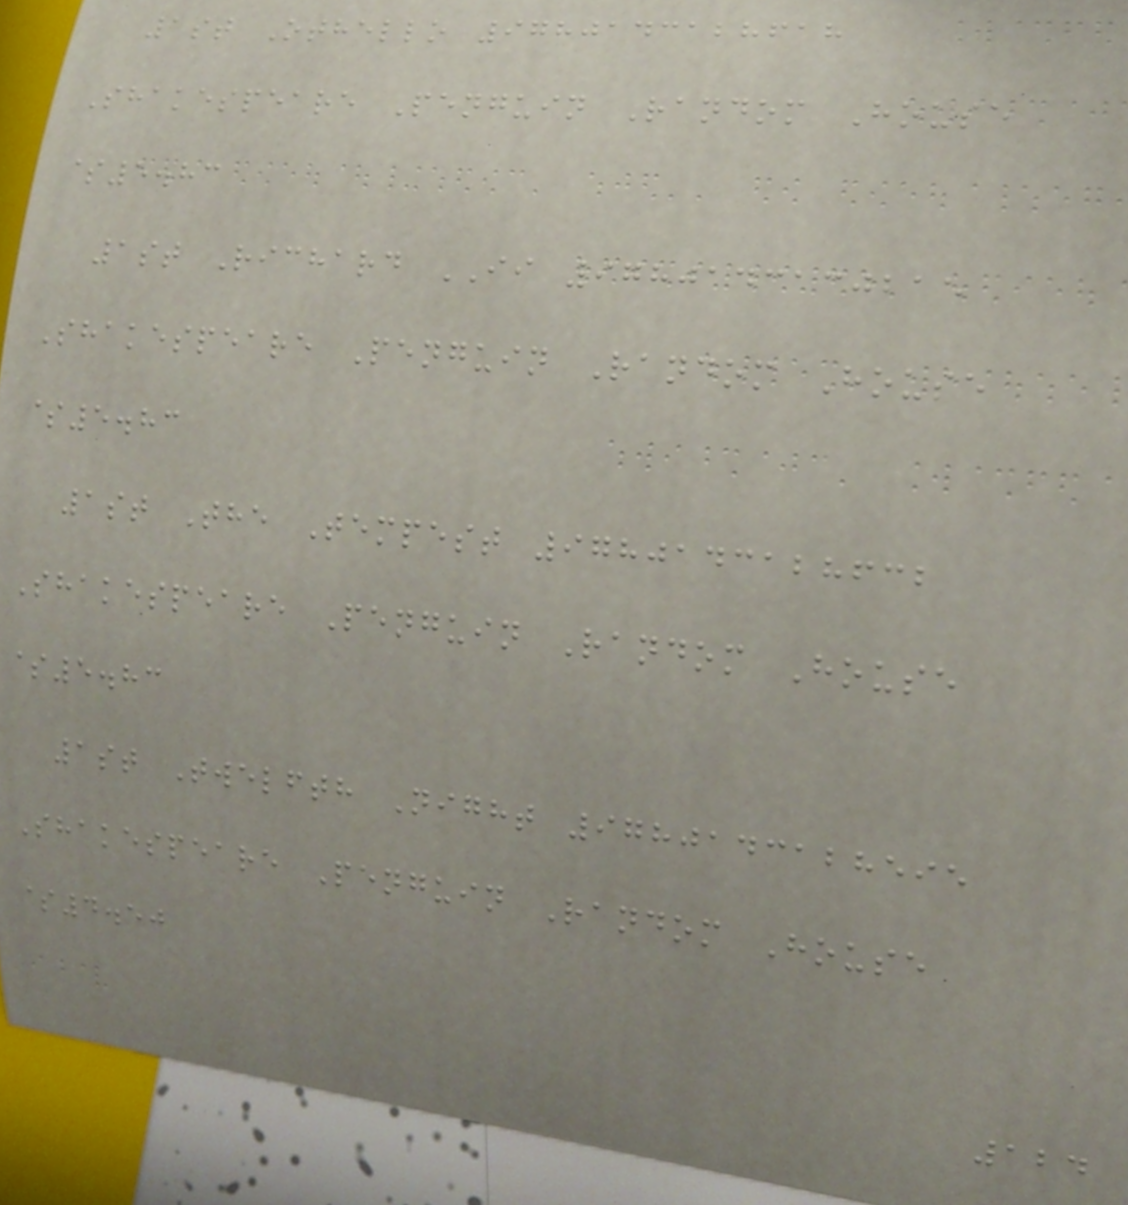1st Othello 9780143128618
Shakespeare Penguin Random House
$5.83
1st Richard II 9780143130215
Shakespeare Penguin Random House
$5.83
1st The Tempest 9780143128632
Shakespeare Penguin Random House
$5.83
1st Twelfth Night 9780143128595
Shakespeare Penguin Random House
$4.50
124
